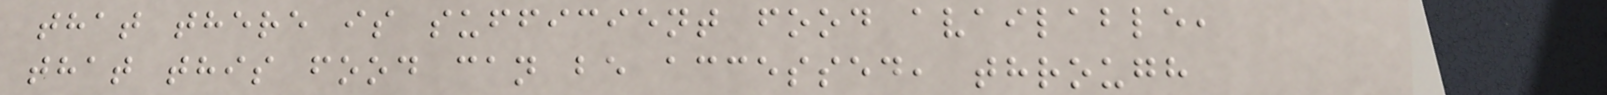that there is sufficient food available,
that this food can be accessed, through
